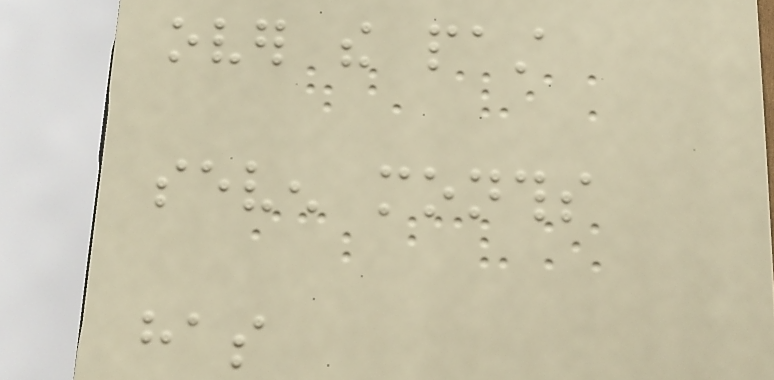over the past
seven months
has
